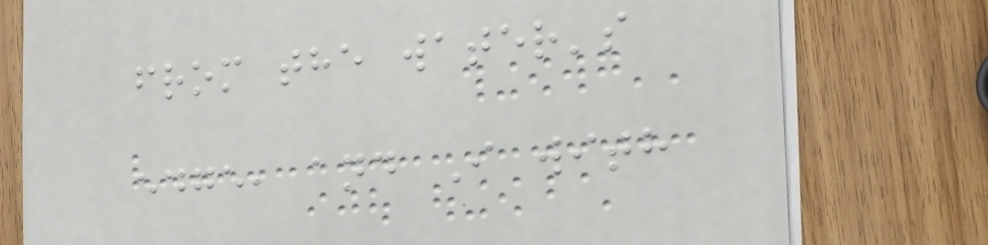from the water's
edge, and I with
